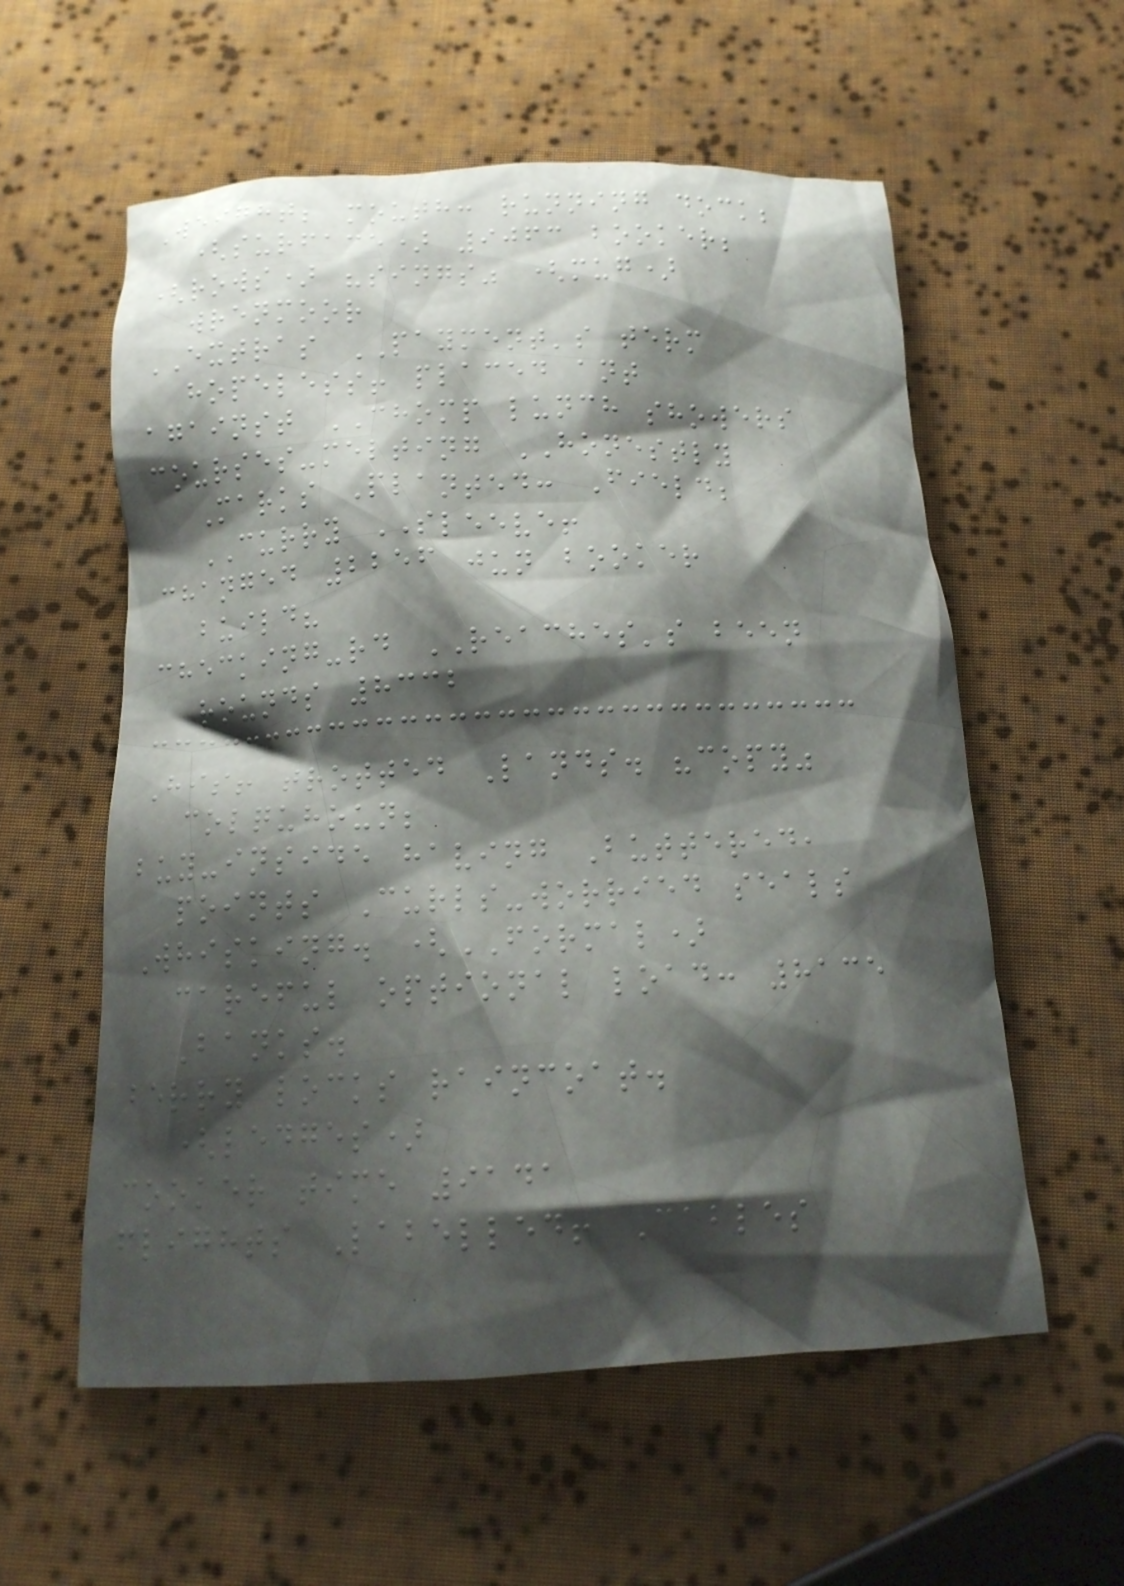Weight; mouth: running dock;
(surface) 9063 booker;
(rows) "sings" (mug)
wrenmoor
EXTRAS PAYMENT's term
hopeless! placed ant
against CHOMP lunch showers
courses-melting HONESTLY
Marks Planted: Field;
CURRY SLEEVE!
changed 2256 jun booker
build?
checking-rd REACHES's been
rounds 8332
His! trotted Lands. "copy"
colquhoun;
buy-inside having Buttered,
points Curls-worried seals
Whisking. (FORMAL)
careful optional load: 8135
Banks.
berry locks raincoat.
(ledges)
cooker time 9141
flights Labelled! Cables
